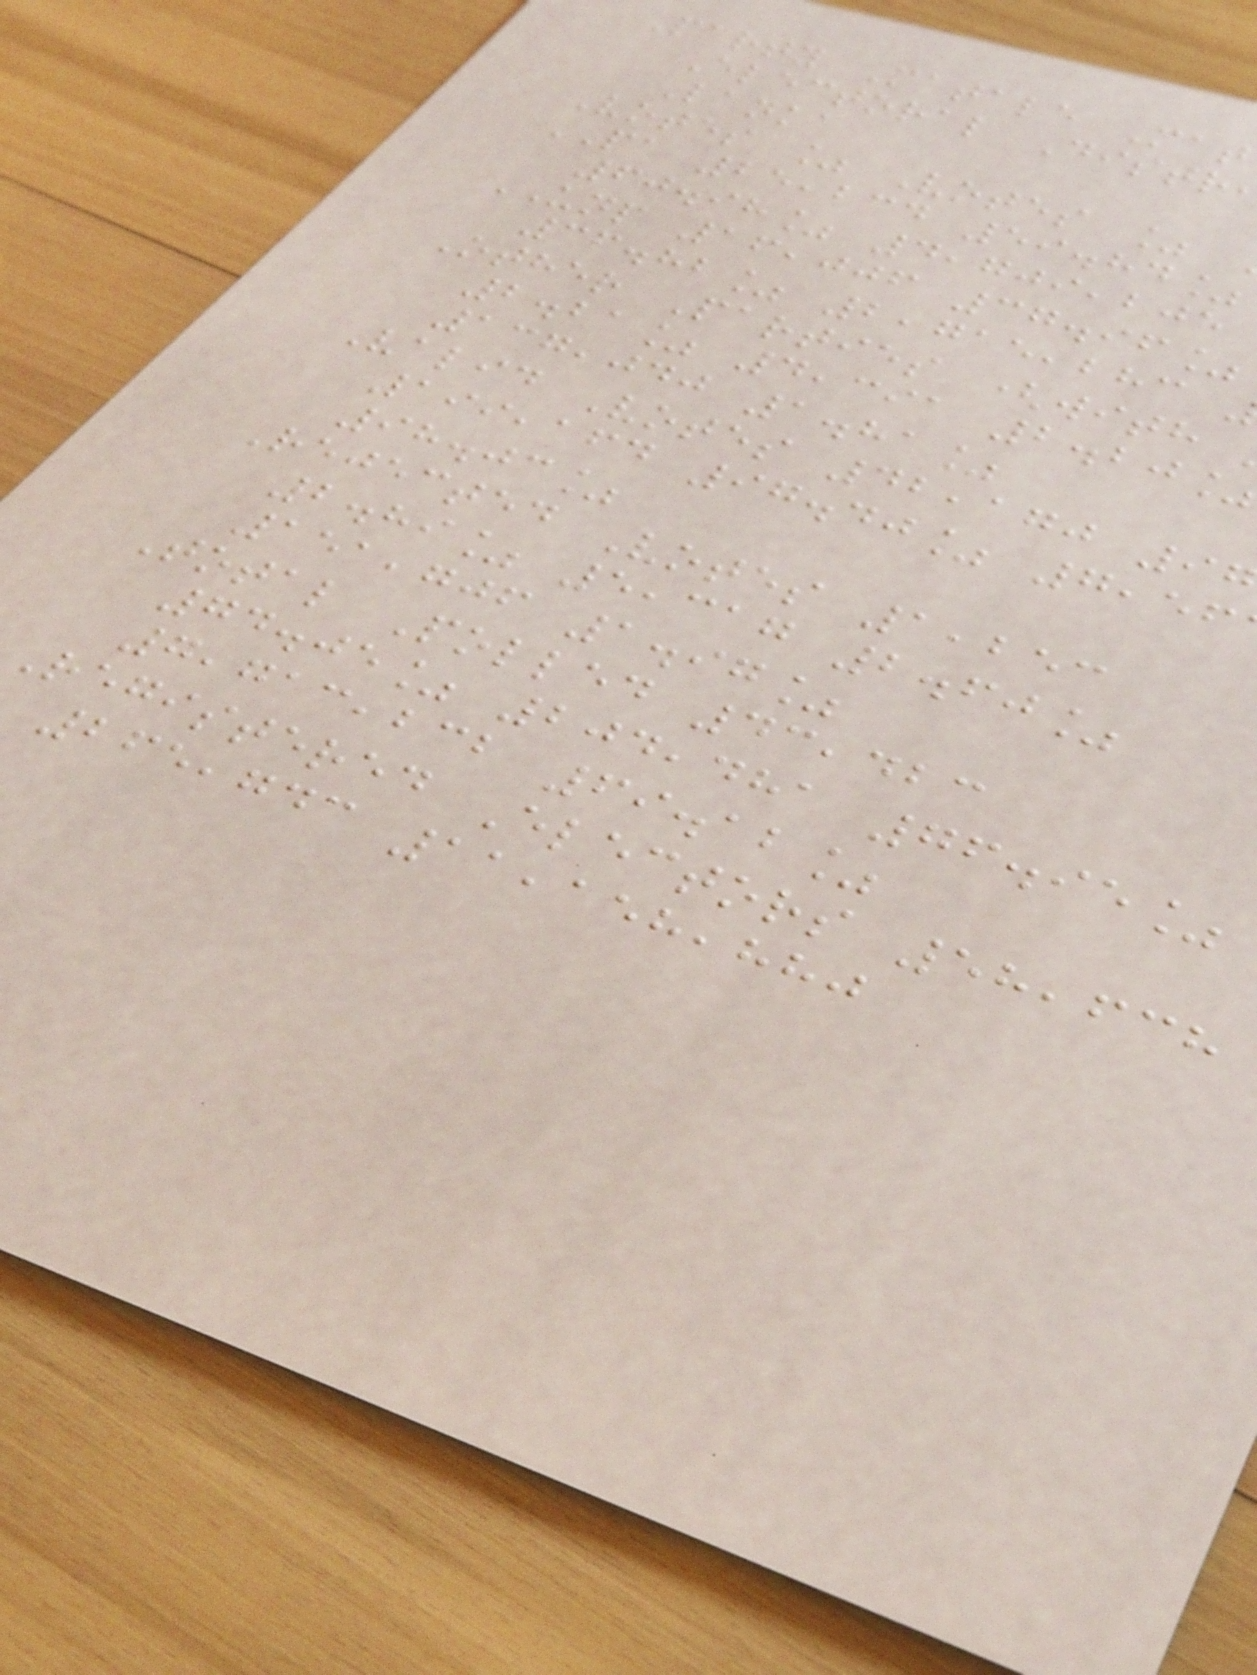Party Matale Mat
Electoral Distr
Lanka
Votes % Votes %
PA 25,234 59.84%
60.98% 4,709,205
UNP 16,006 37.96%
36.82% 2,715,283
Other Parties (with
2.21% 4,391 2.20
137,040 1.81%
Valid Votes 42,170 9
199,164 97.40% 7,56
98.03%
Rejected Votes 1,253
2.89% 5,317 2.60%
151,706 1.97%
Total Polled 43,423
74.05% 204,481 76.95%
7,713,232 69.12%
Registered Electors 58,638
265,743 11,158,880
